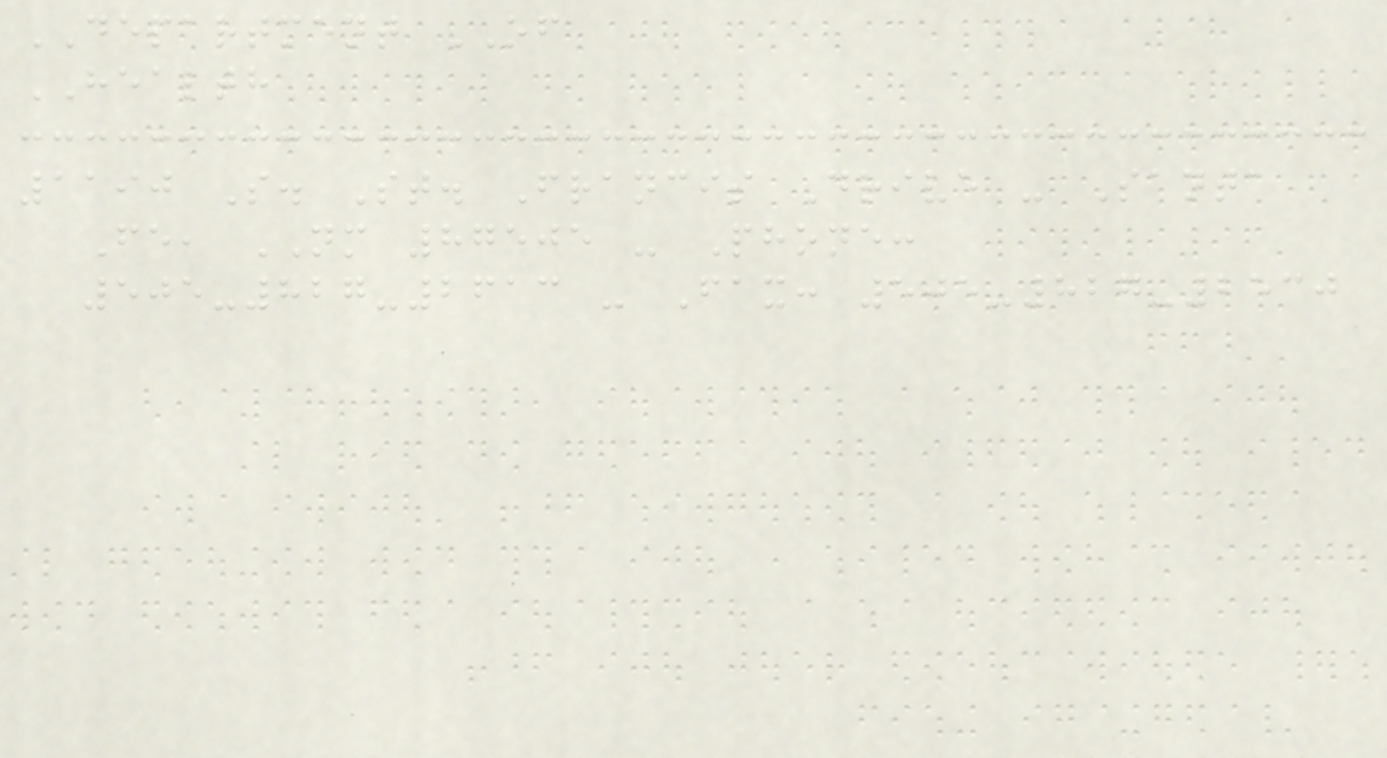DEPARTMENT OF
HEALTH
1190 S. St. Francis Drive - Santa
Fe, NM 87505 - Phone:
505-827-2613 - Fax: 505-827-2530
